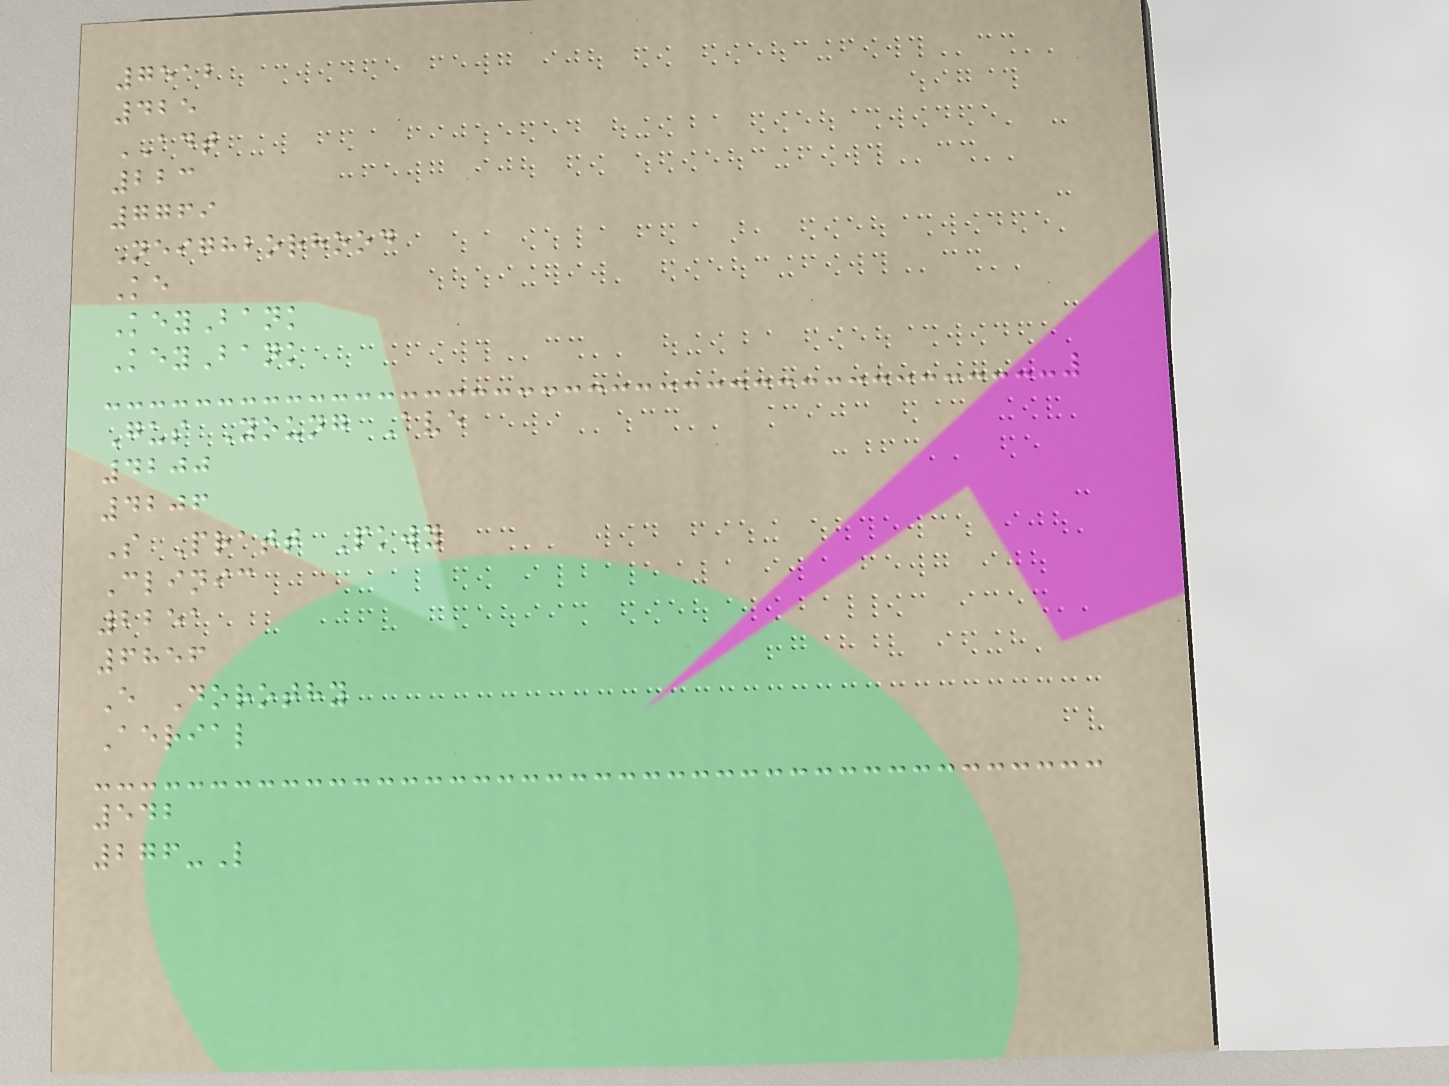7512
425
ADT
223
7769
Neighborhood
Ke
KeyBank
KeyBank
Gus Young Ave
4200
4206
S Pratt Pkwy
Clinic
2251
6856
E Dorothy
Aerial
542
276-L
